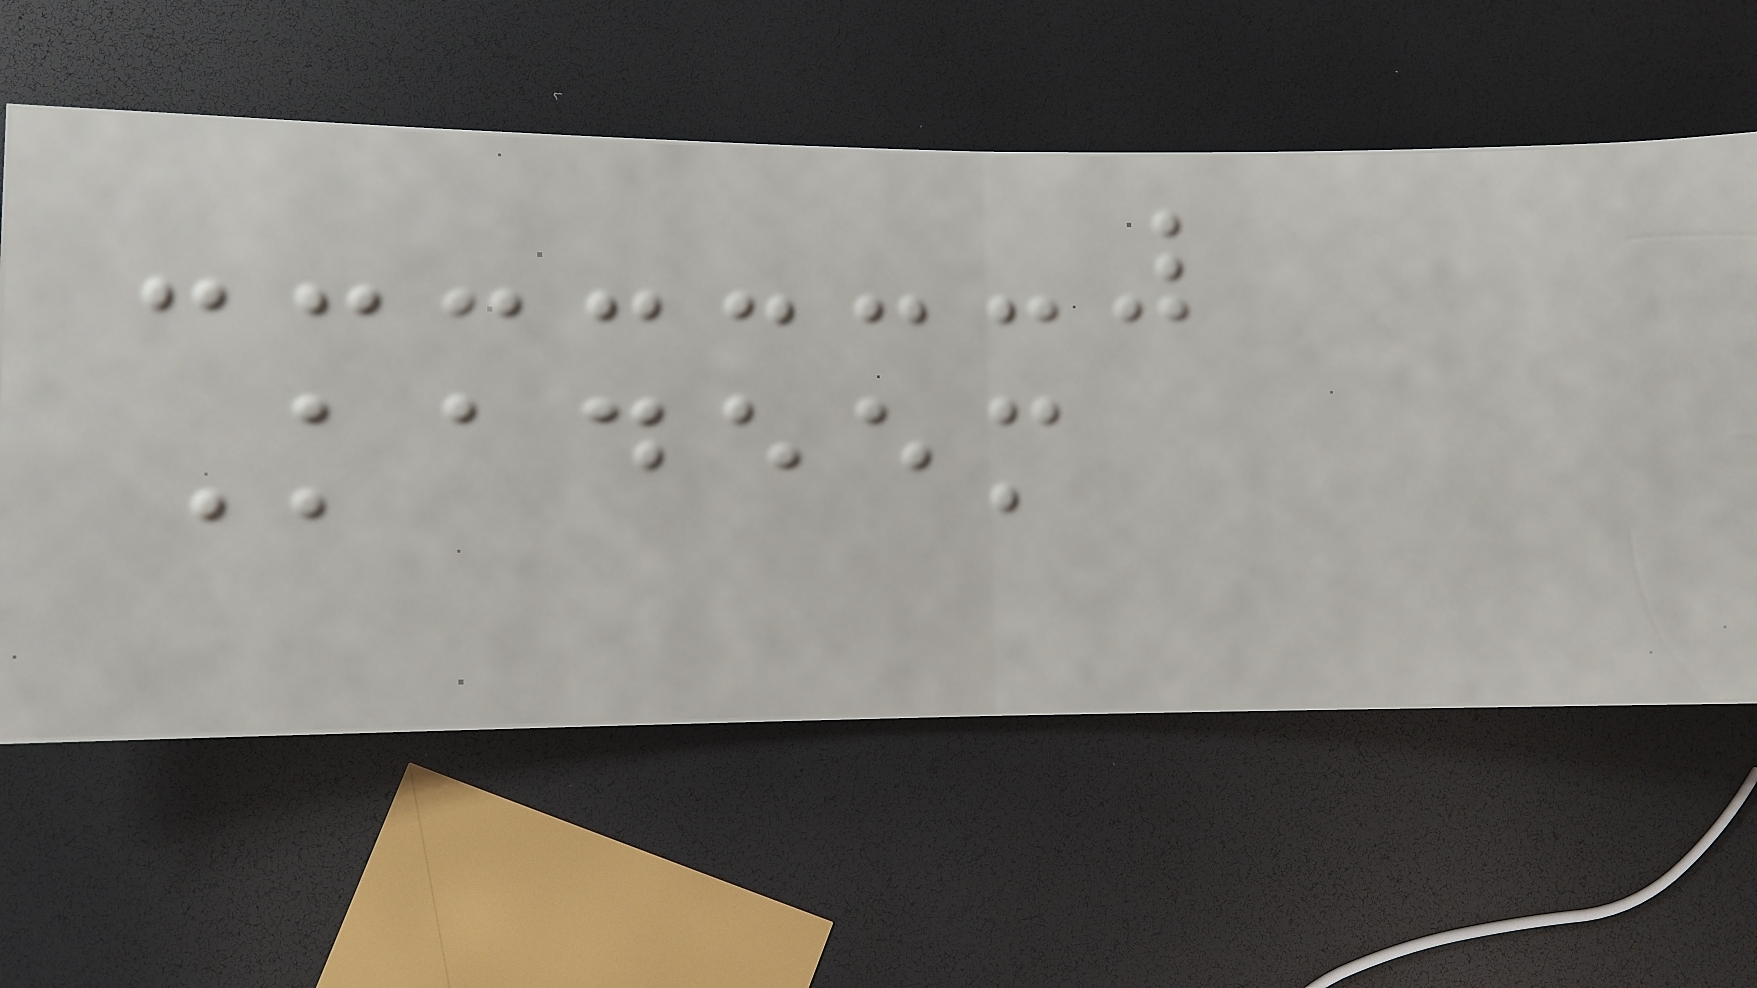Kadeem
